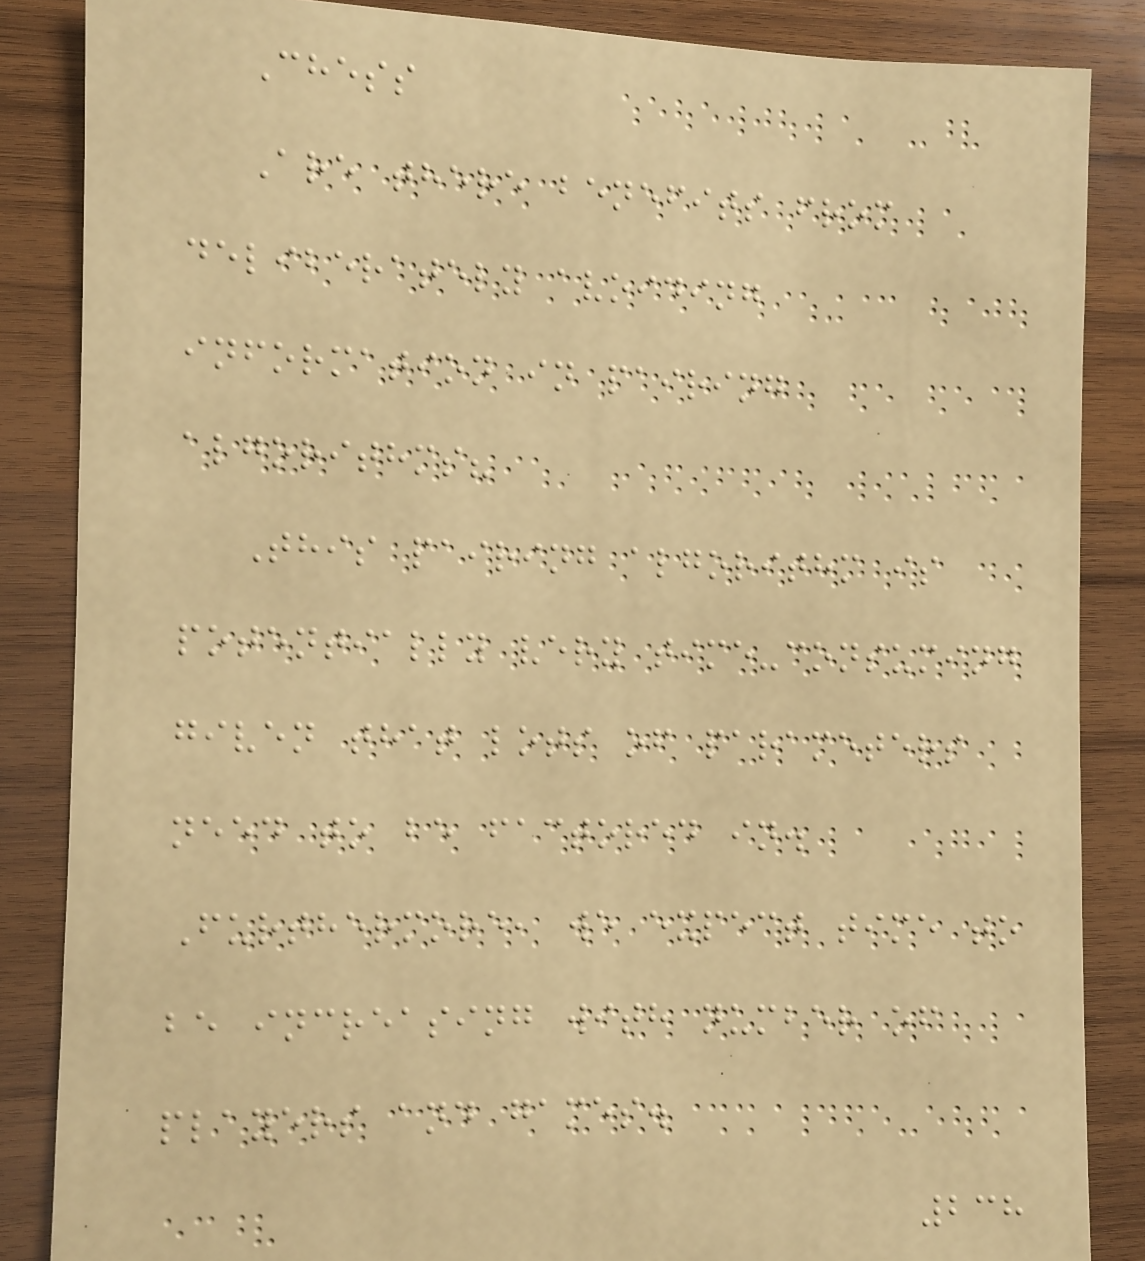Chess
Are there benefits from
deliberately avoiding
information in pairing
algorithms?
This pairing algorithm is
potentially very time-consuming
given that lots of parameters
need to be factored in.
Furthermore, we expect time to
be increasing with number of
players and games.
238
